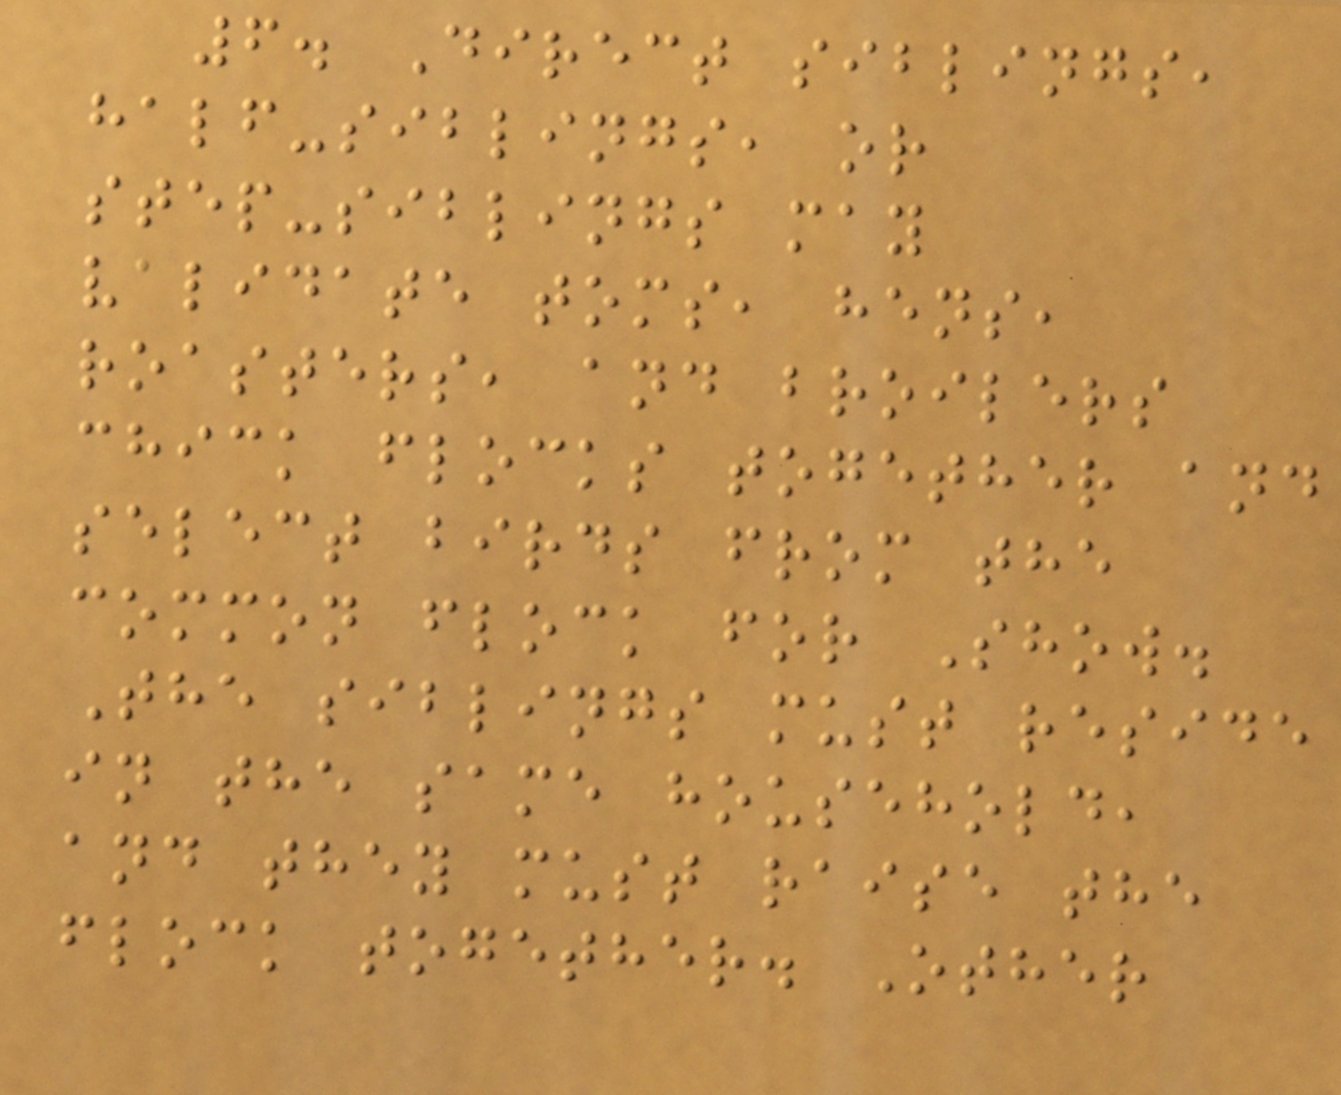6. Direct siblings,
half-siblings, or
step-siblings may
validate toms, hens,
roasters, and broilers
chick flocks together and
select birds from the
common flock for Show.
The siblings must reside
in the same household,
and they must raise the
flock together. Other
